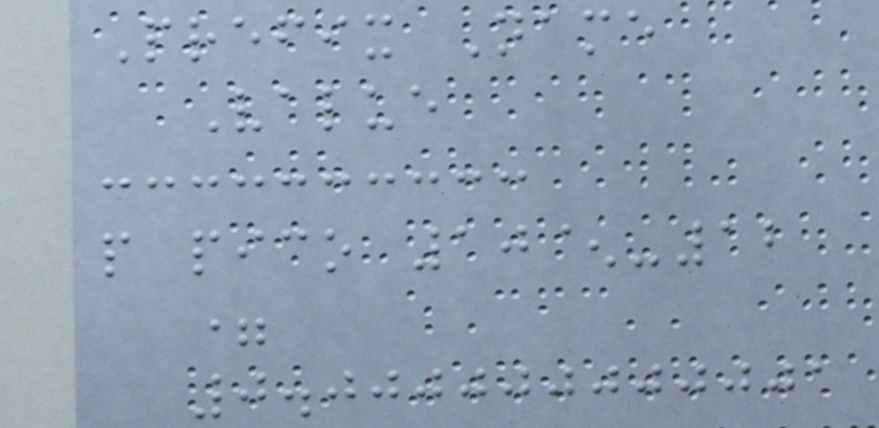Prefix Name
Value
p pico 10^-12
=
0.000000000001
